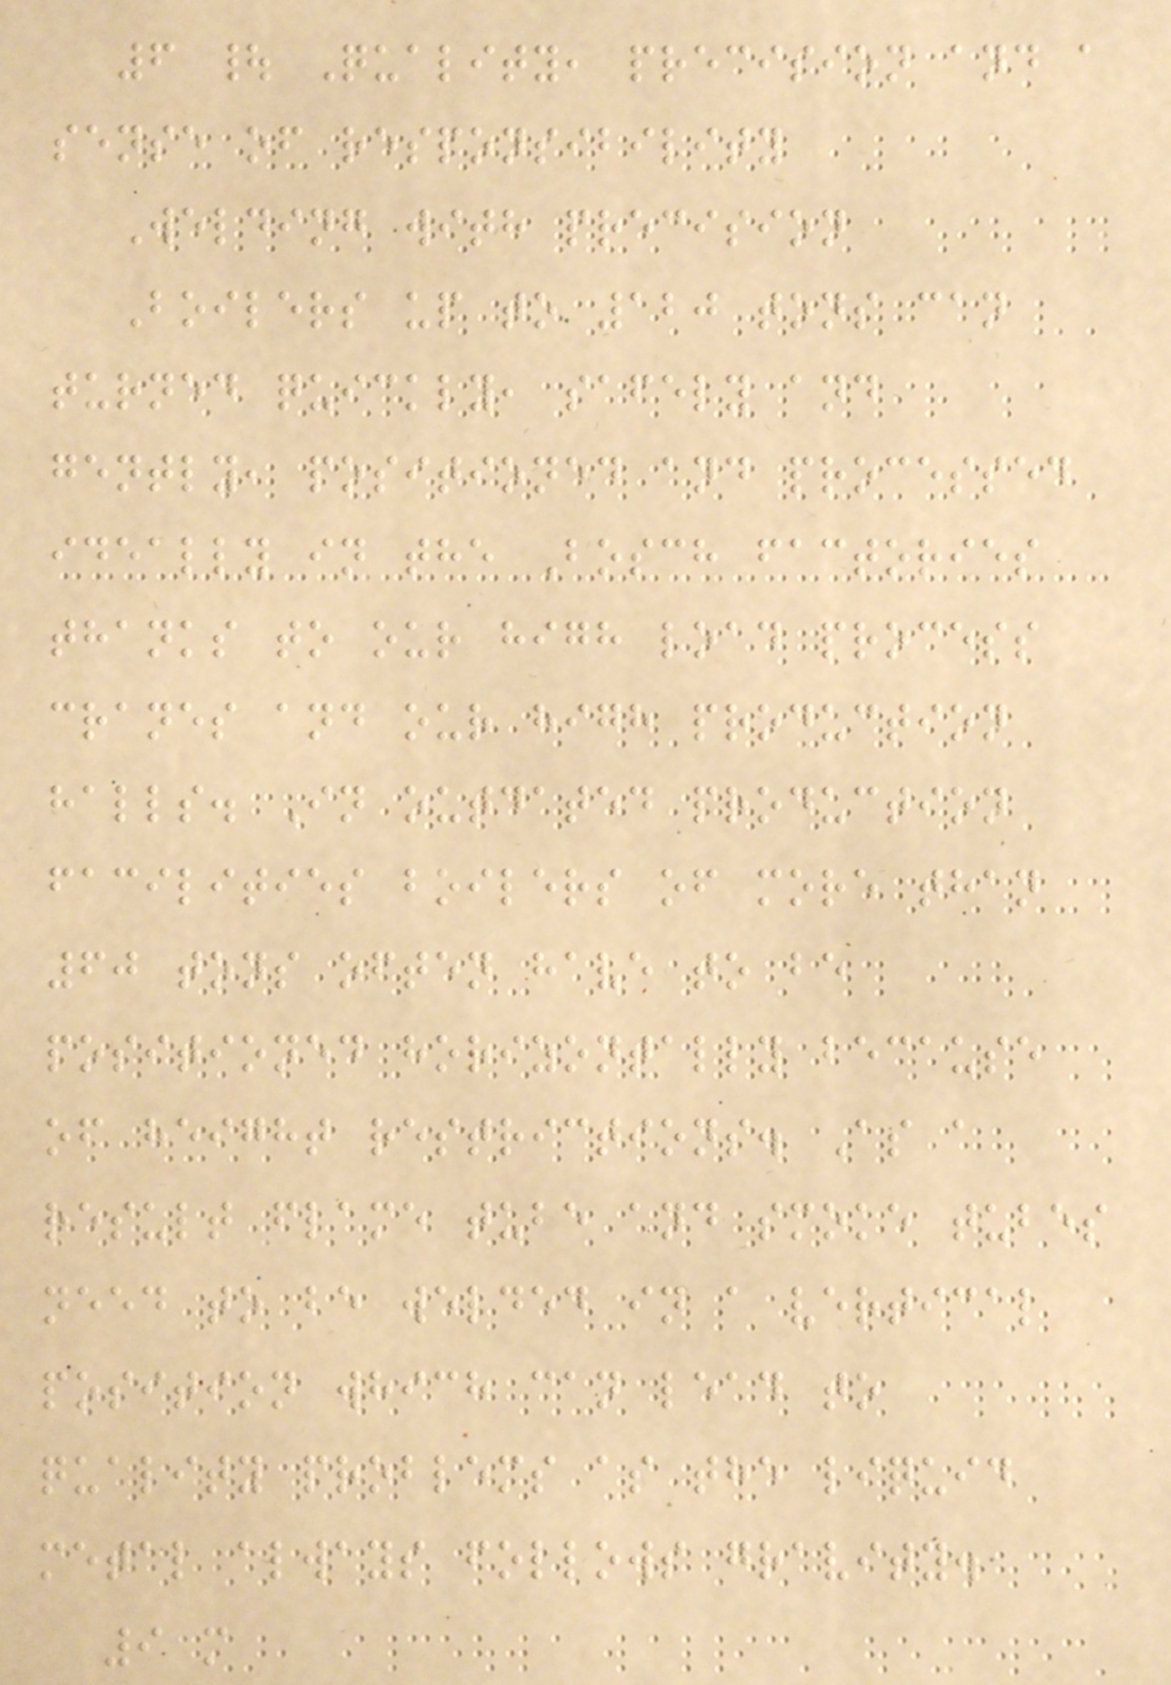6 | Quality, precision and a
sense of responsibility
Welding with precision
Boilers up to 120 tons can
turned quickly, safely and
gently, positioned and processed
ideally in the Bosch factories
thanks to our high load process
cranes and our high production
halls. In outdated production
facilities boilers of more than
60 tons often have to be
positioned horizontally because
of height restrictions. As a
result flame tube and smoke tubes
need to be welded in a vertical
position which can lead to
quality problems as the liquid
metal always follows gravity.
9 m
